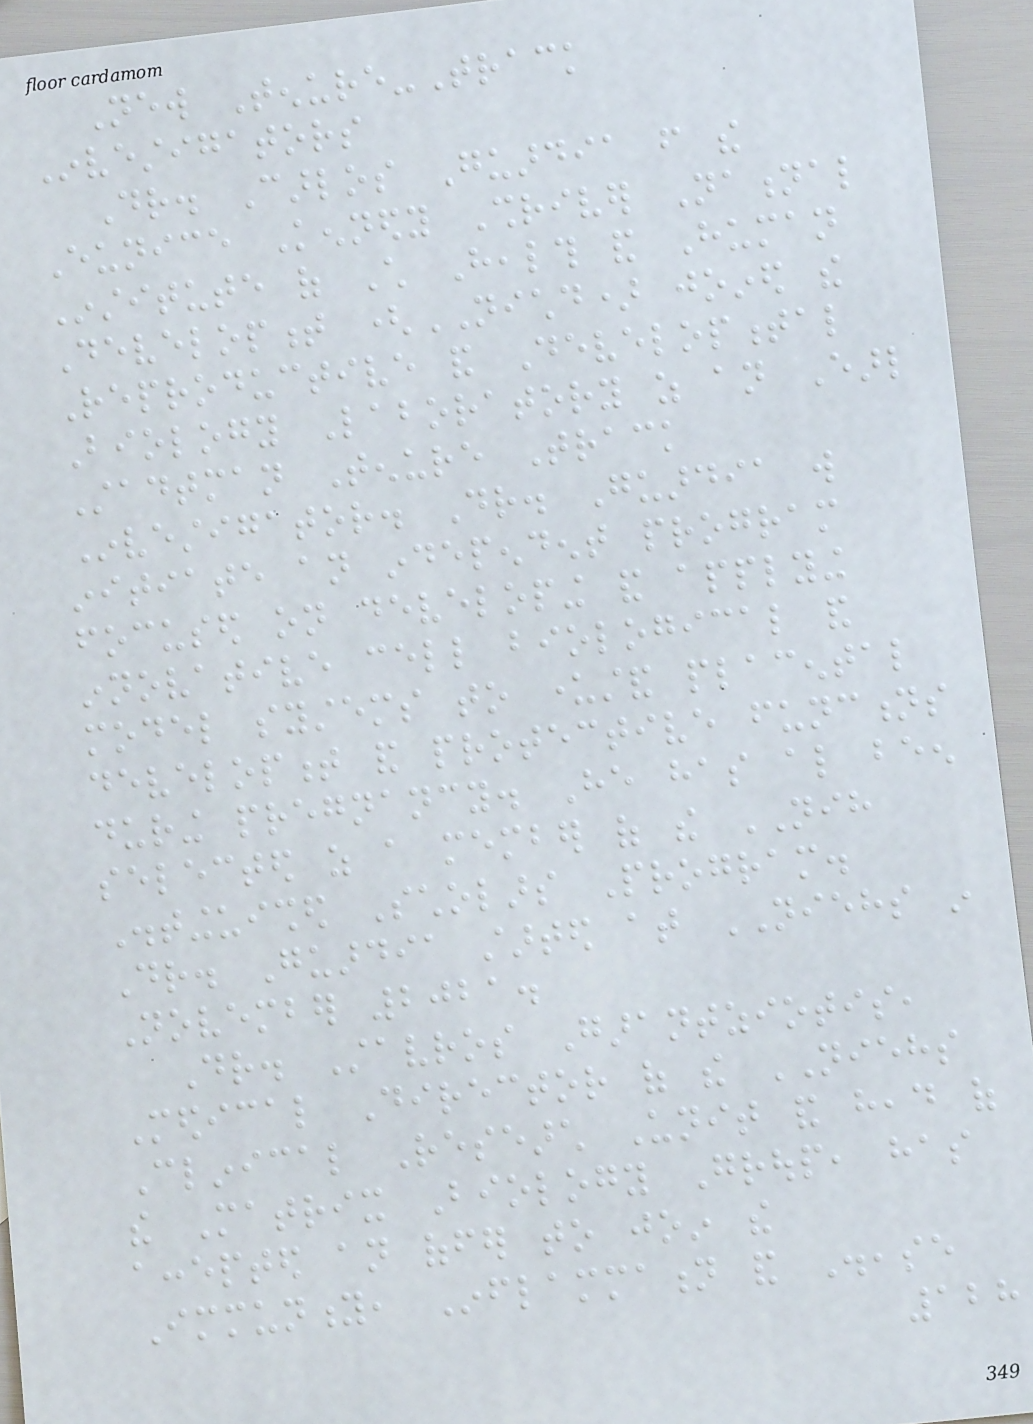New Tenure-Track
Investigators
Dr. Carlos Guardia from the
Eunice Kennedy Shriver National
Institute of Child Health and Human
Development (NICHD) joined the
Reproductive and Developmental
Biology Laboratory as an Earl
Stadtman Tenure Track
Investigator. Dr. Guardia will
initiate an independent program
focused on developing and applying
innovative cell biological and
model systems to understand placental
development and protective functions
during pregnancy. He has also been
selected as a member of the NIH
Distinguished Scholars Program.
Dr. Guardia started at NIEHS in
November 2021.
Dr. Stavros Garantziotis,
Medical Director of the NIEHS
Clinical Research Unit and head of
the Matrix Biology Group, has
accepted an offer to join the
Immunity, Inflammation and Disease
128
